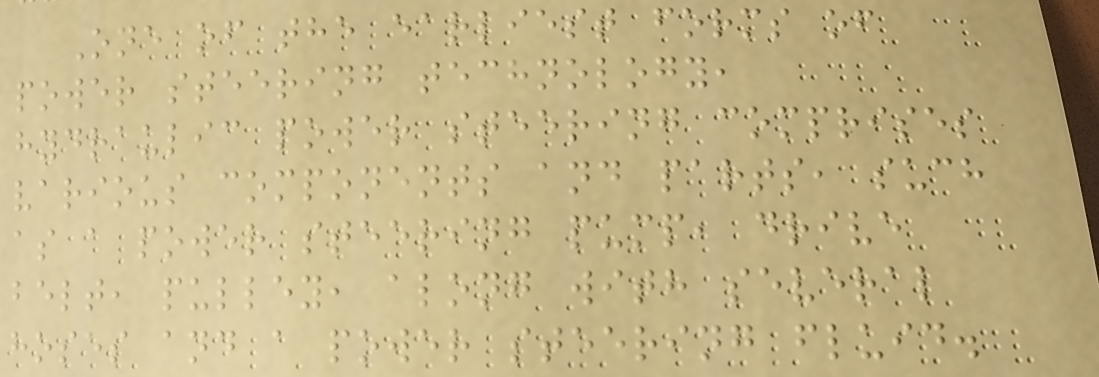One of the earliest forms of
power steering technology,
hydraulic power steering comprises
various components and parts, such
as a power steering pump, drive
belt, pulley, along with several
hoses and a power steering fluid.
